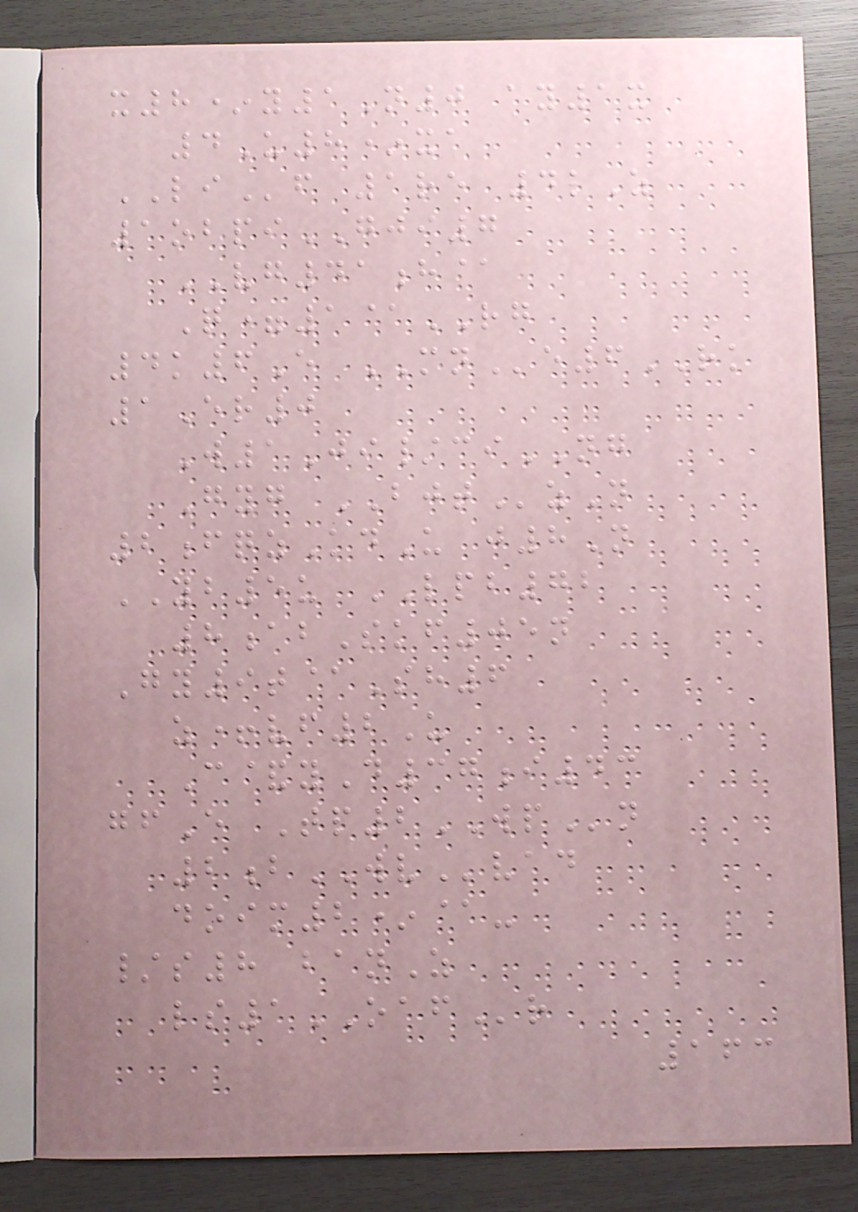x8*y1N0 ay1x
4U8*xa
LIf 1re 4lZ
1obpiGJI7
VG41h@
Q=1@RG
4k6E MNe6RK
1Er0
W1Ji/ciNG
Gyg BJTzN
2fqzKdU j8N
YB5u LPB72
8abSkf05n
Gy9t@Sh6
z+vf2U
C&yD37i43
gfE Tp2WPn
2bWVvad
doim2*@-
/s8 banZ
ls1OAFr
163
